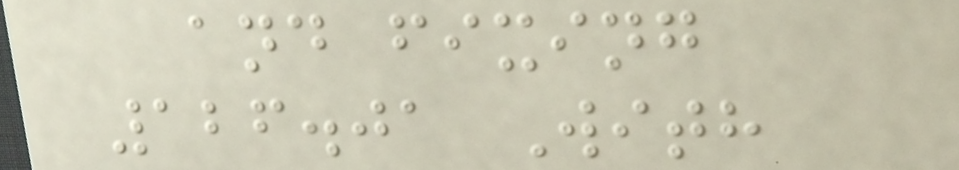and fixing
126.01 With
